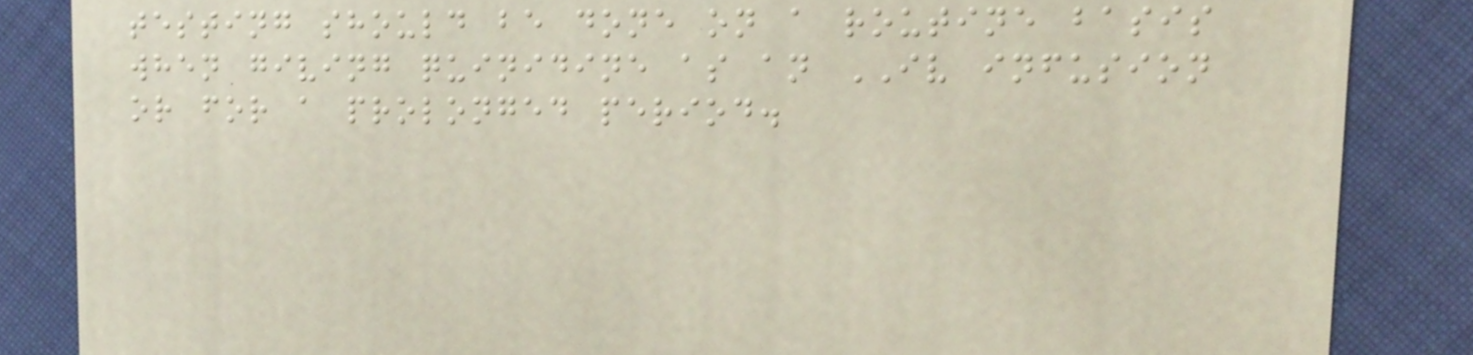testing should be done on a routine basis
when giving quinidine as an IV infusion
or for a prolonged period.
